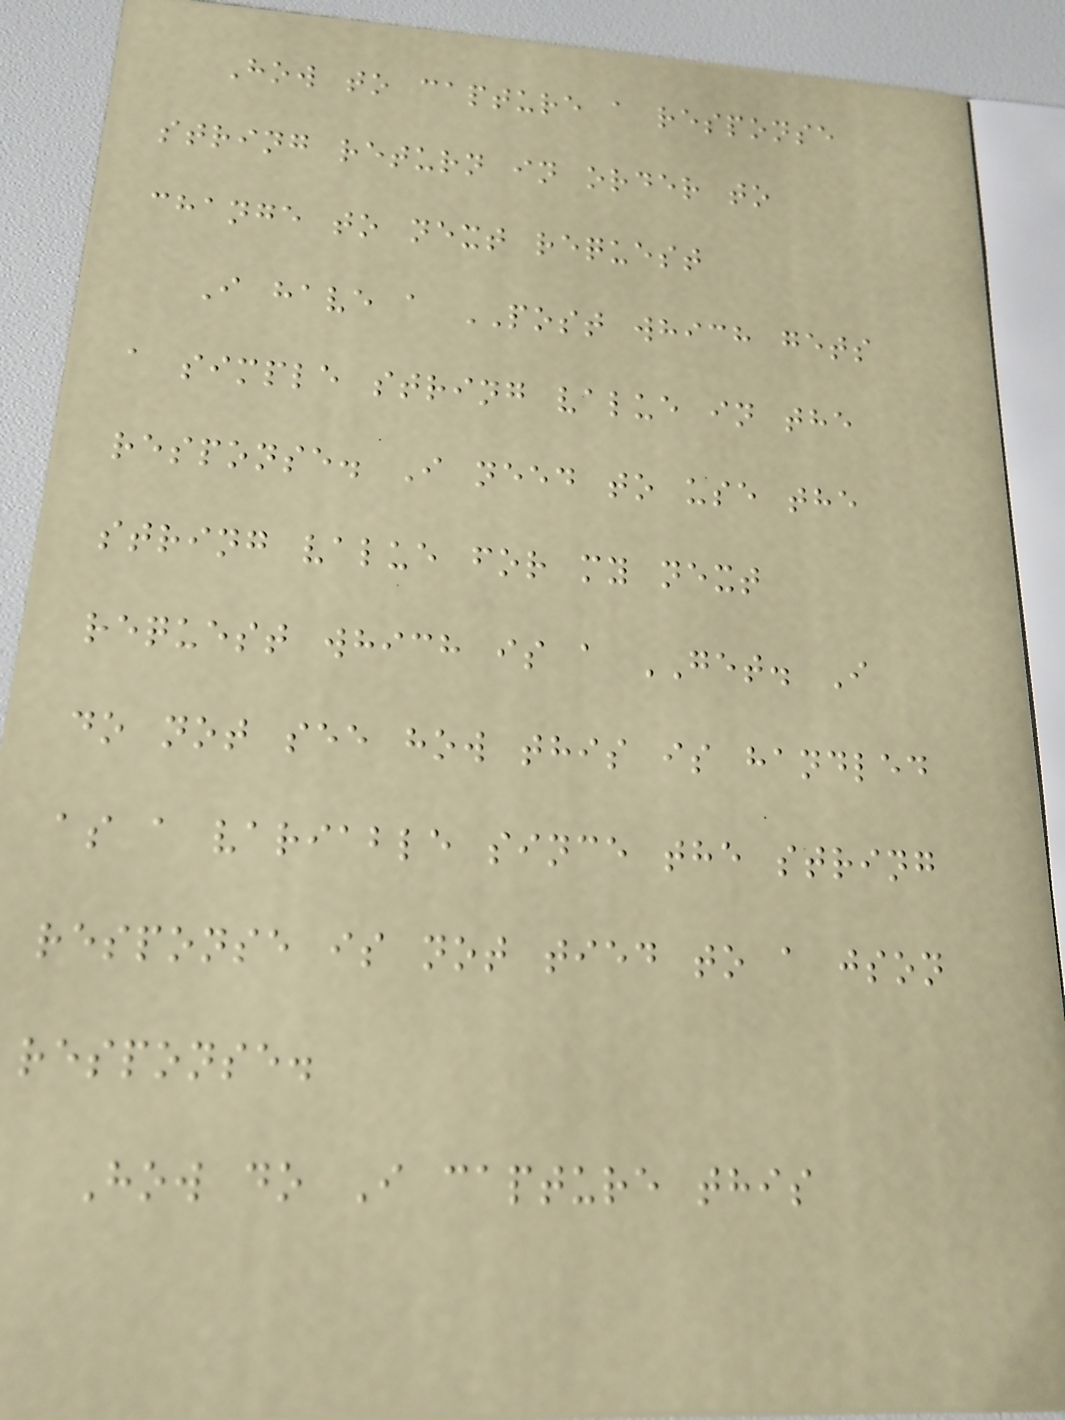How to capture a response
string return in order to
change to next request
I have a POST which gets
a simple string value in the
response. I need to use the
string value for my next
request which is a GET. I
do not see how this is handled
as a variable since the string
response is not tied to a json
response.
How do I capture this
